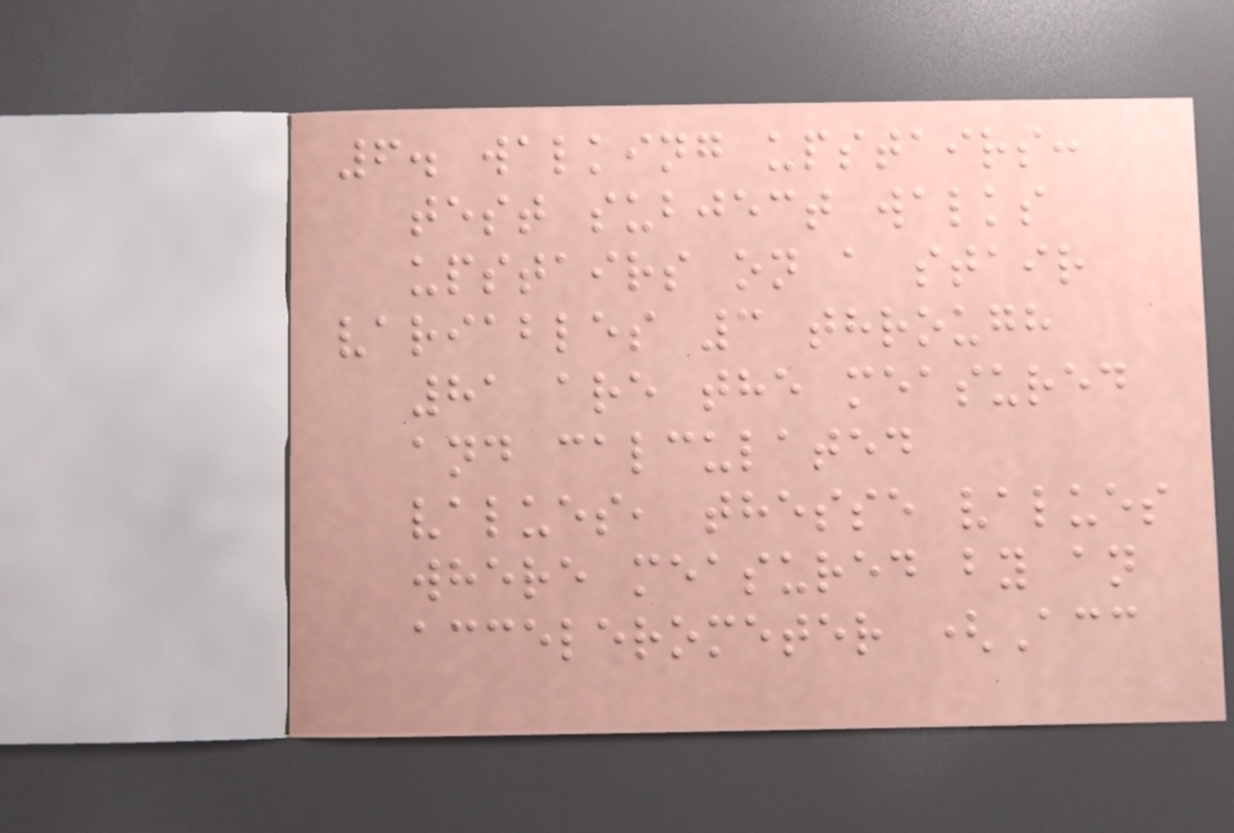6. walking upstairs:
test subject walks
upstairs on a stair
variables 3 through
81 are the measured
and calculated
values, thesse values
where measured by an
accelerometer (Acc
